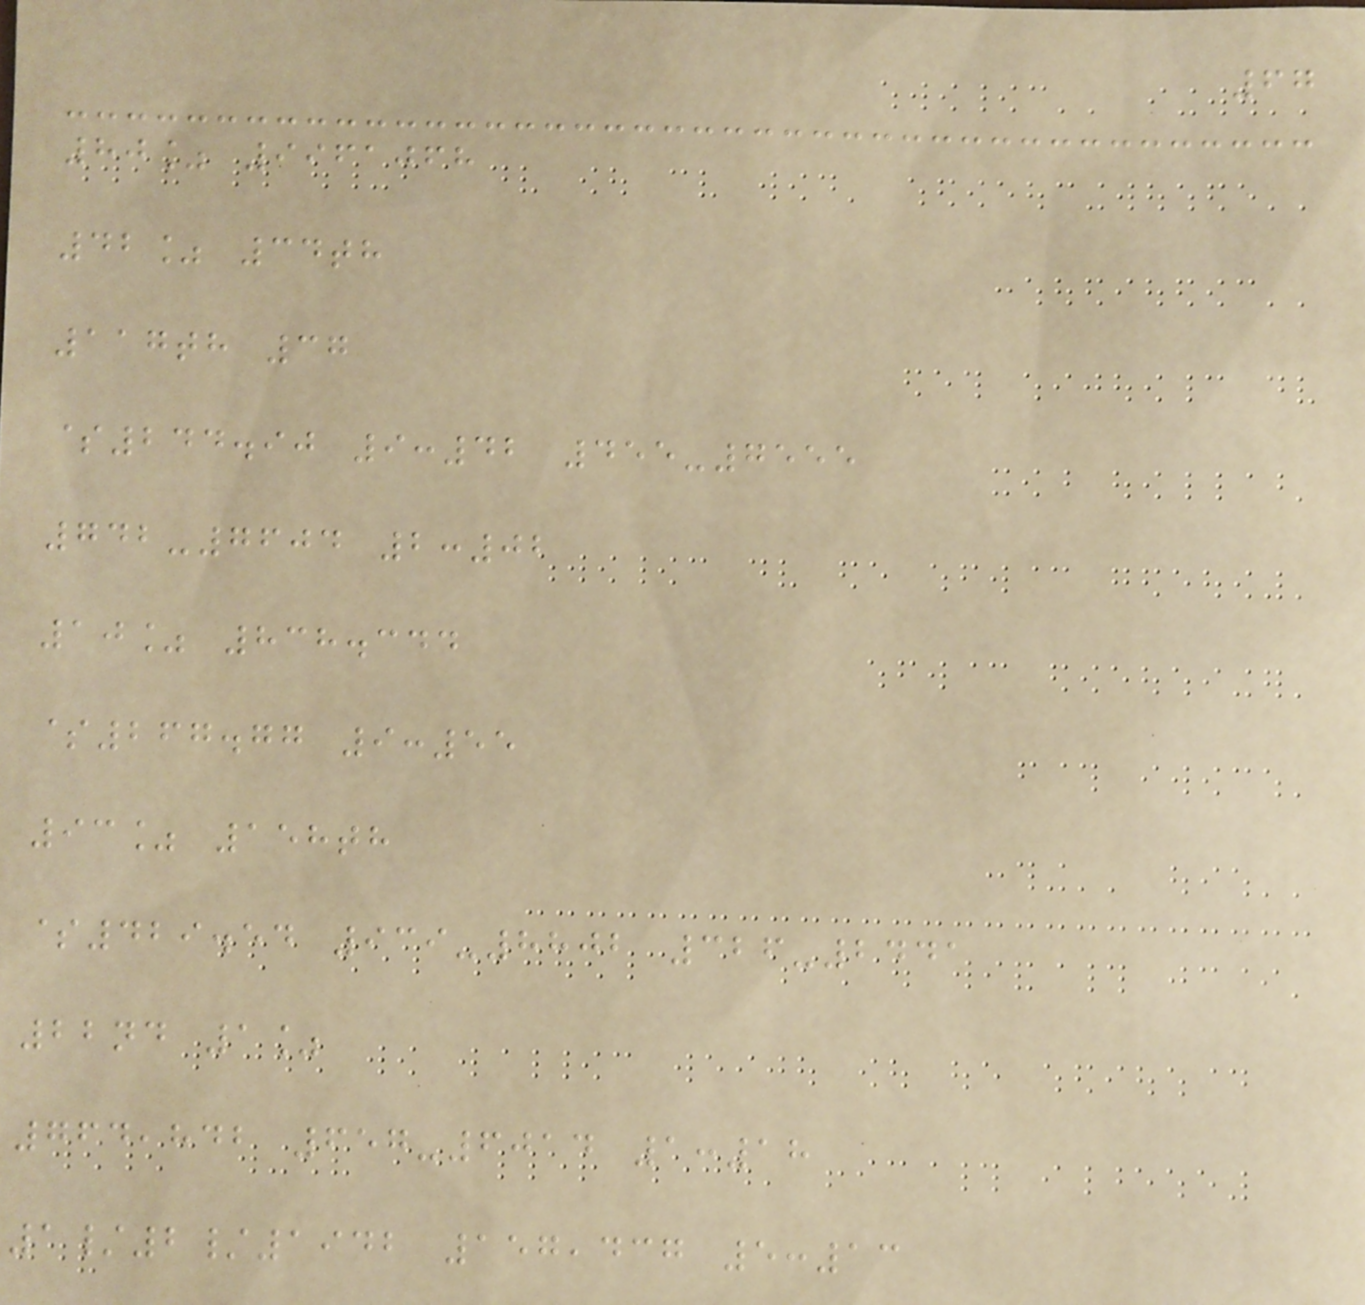67
80% 9961068
42% 34th
117th 37
$244.90 9:42 455-7555
742-7604 2:02
10% 838.344
$267.77 9:55
93% 158th
$429.54 939-8802 326-2441
22nd 1%
764,842 657-6014 1:18
1/2/1942 157,437 5:13
